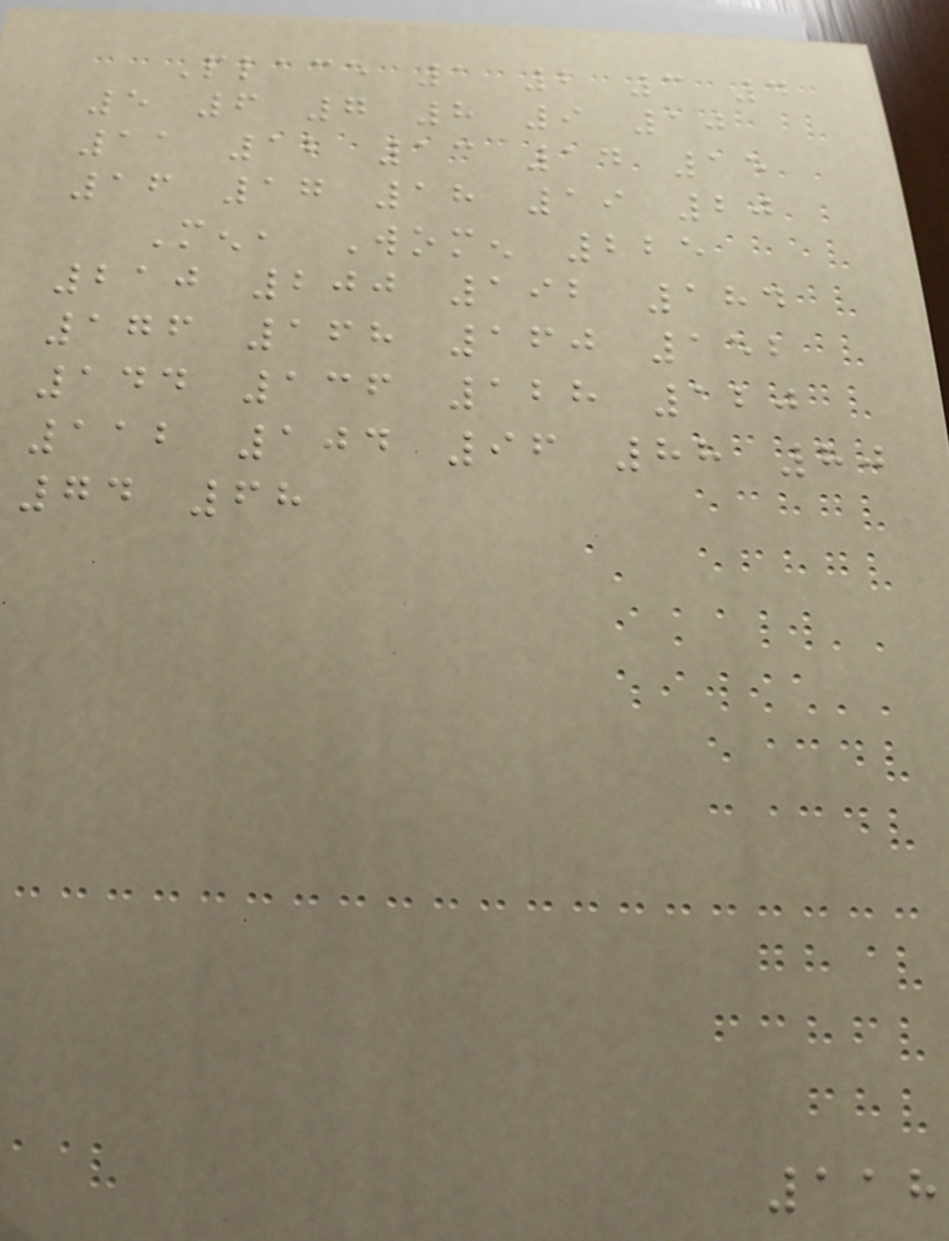Place 1 2 3 4
5 6 7 8 9 10
11 12 13 14 15
16 17 18 19 20
Men, Women 225
210 200 192 184
176 168 160 152
144 136 128 120
112 104 96 88 80
74 68
118
